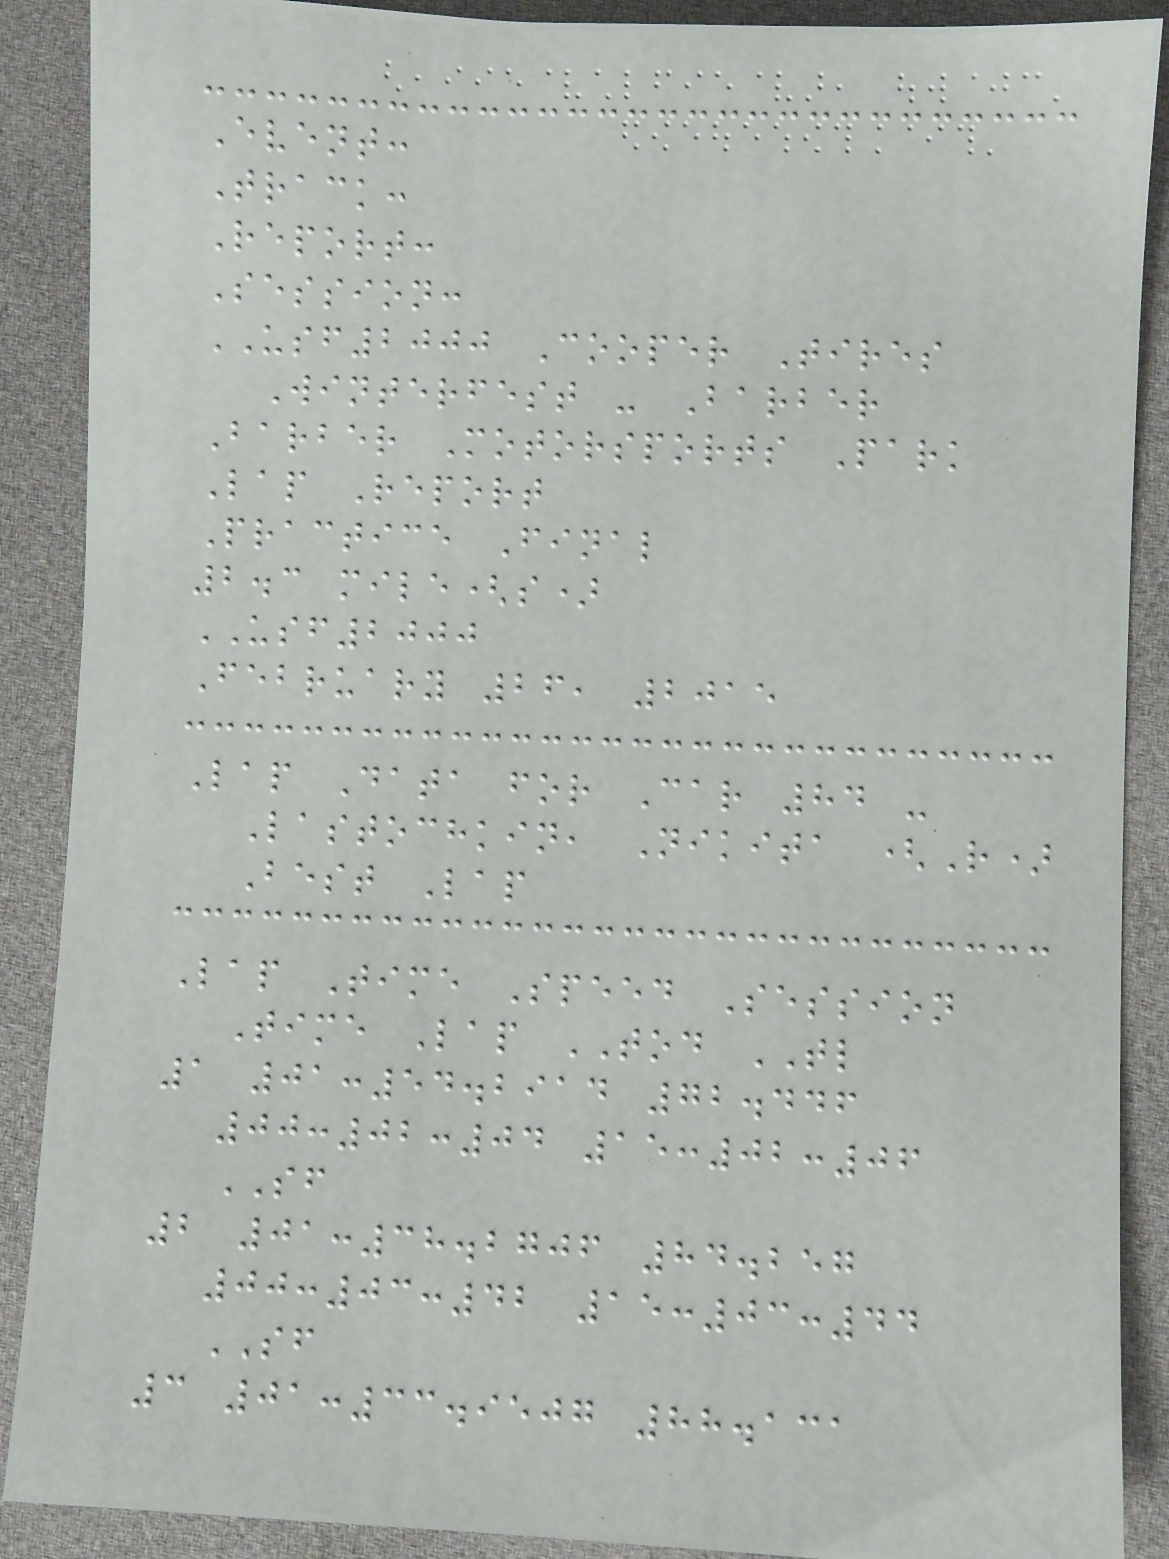Event:
Track:
Report:
Session:
USF2000 Cooper Tires
Winterfest - Barber
Barber Motorsports Park
Lap Report
Practice Final
2.3 mile(s)
USF2000
February 26, 2015
Lap Data for Car 84 -
Lastochkin, Nikita (R)
Best Lap
Lap Time Speed Session
Time Lap TOD TL
1 01:54.2914 72.446
00:02:04 15:02:06
SF
2 01:38.2706 84.257
00:03:42 15:03:44
SF
3 01:33.9507 88.131
